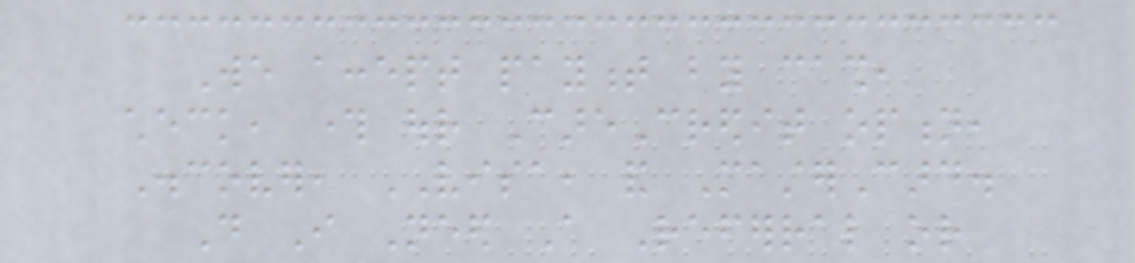We accept payment by cash,
check, through our CareCredit option,
Discover, VISA, and MasterCard.
Do I Need A Referral or
